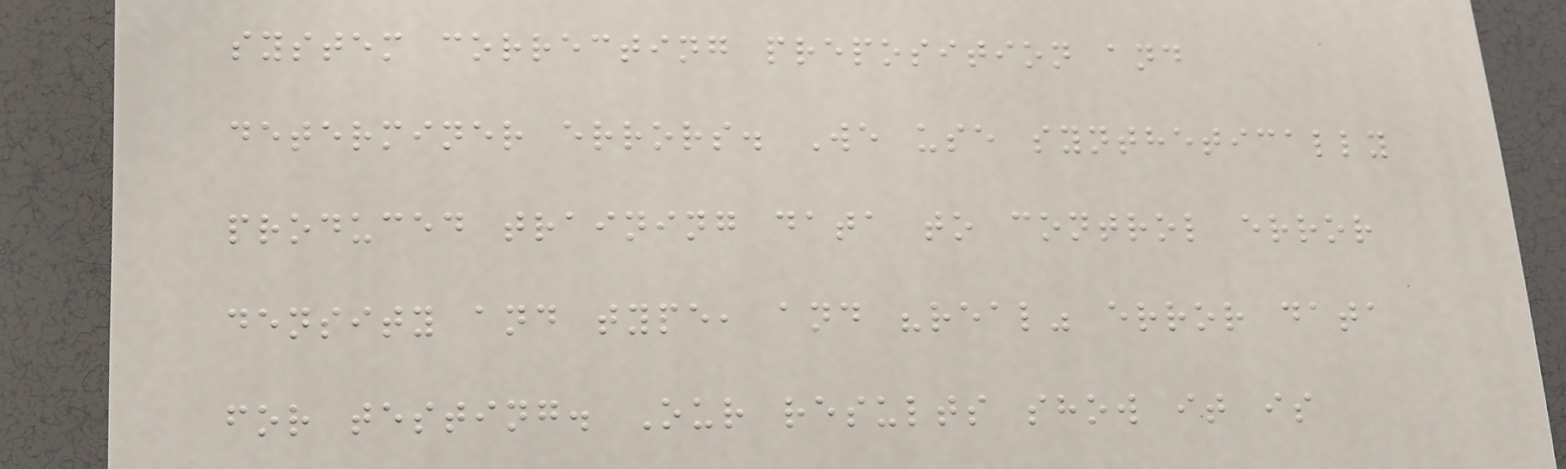system correcting preposition and
determiner errors. We use synthetically
produced training data to control error
density and type, and "real" error data
for testing. Our results show it is
